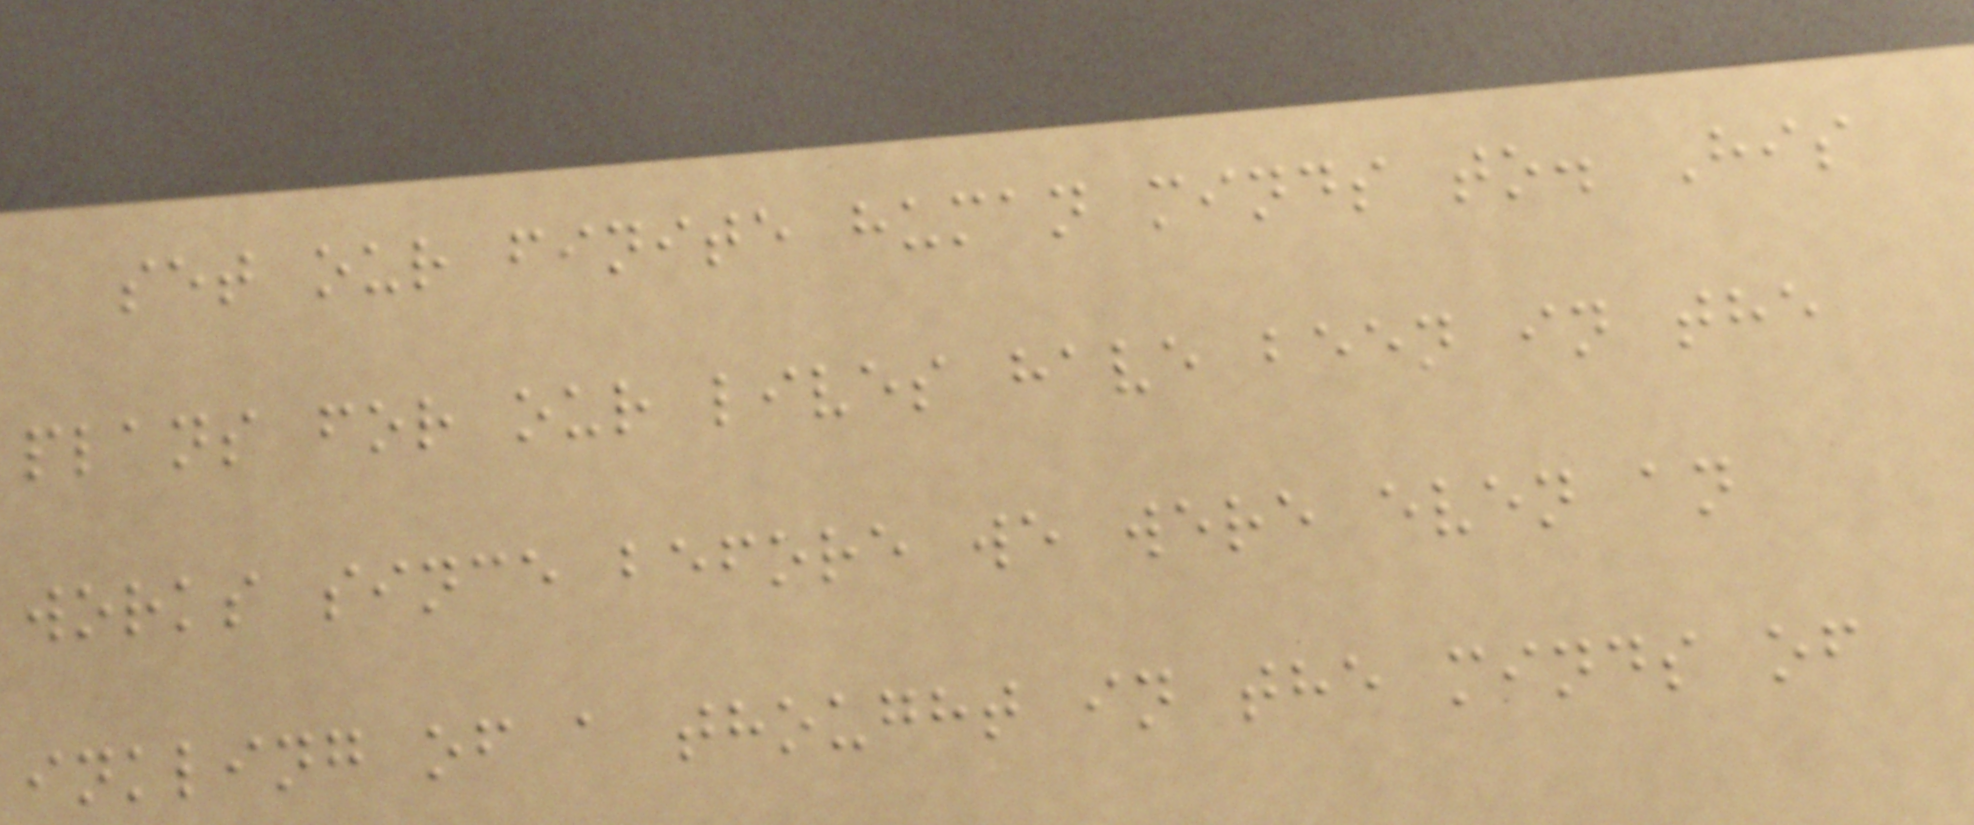set our finite human minds to. His
plans for our lives have been in the
works since before we were even an
inkling of a thought in the minds of
